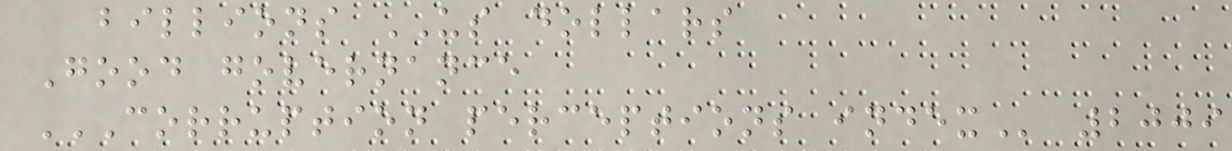billions US dollars
Good governance
CORRUPTION PERCEPTIONS INDEX 2009
